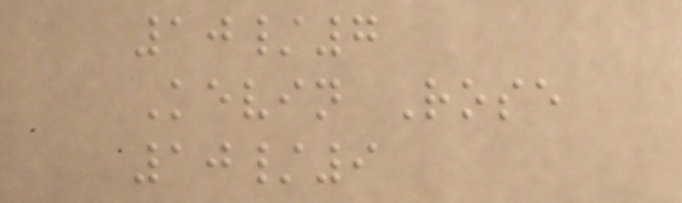10/7
Kevin Rose
10/9
